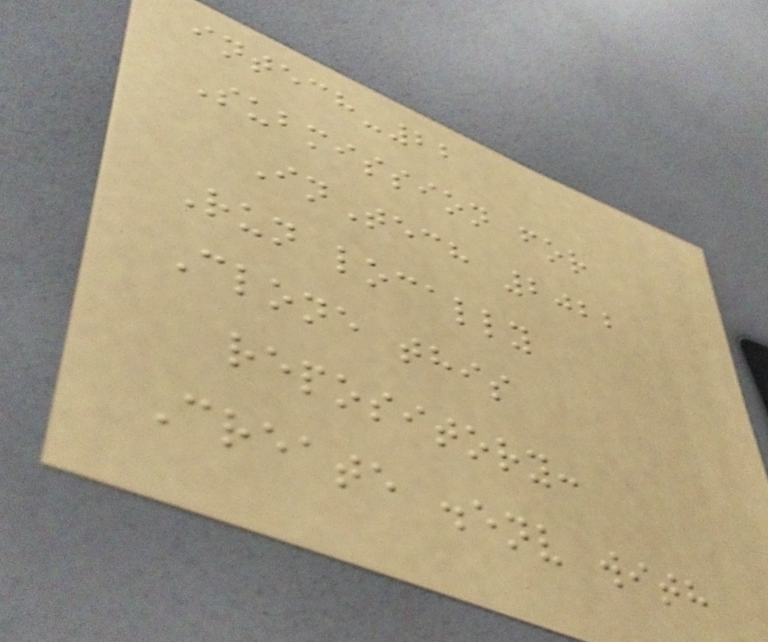intech-22
Submission for
InTech 2022
Run locally
Clone this
repository:
Create .env with
